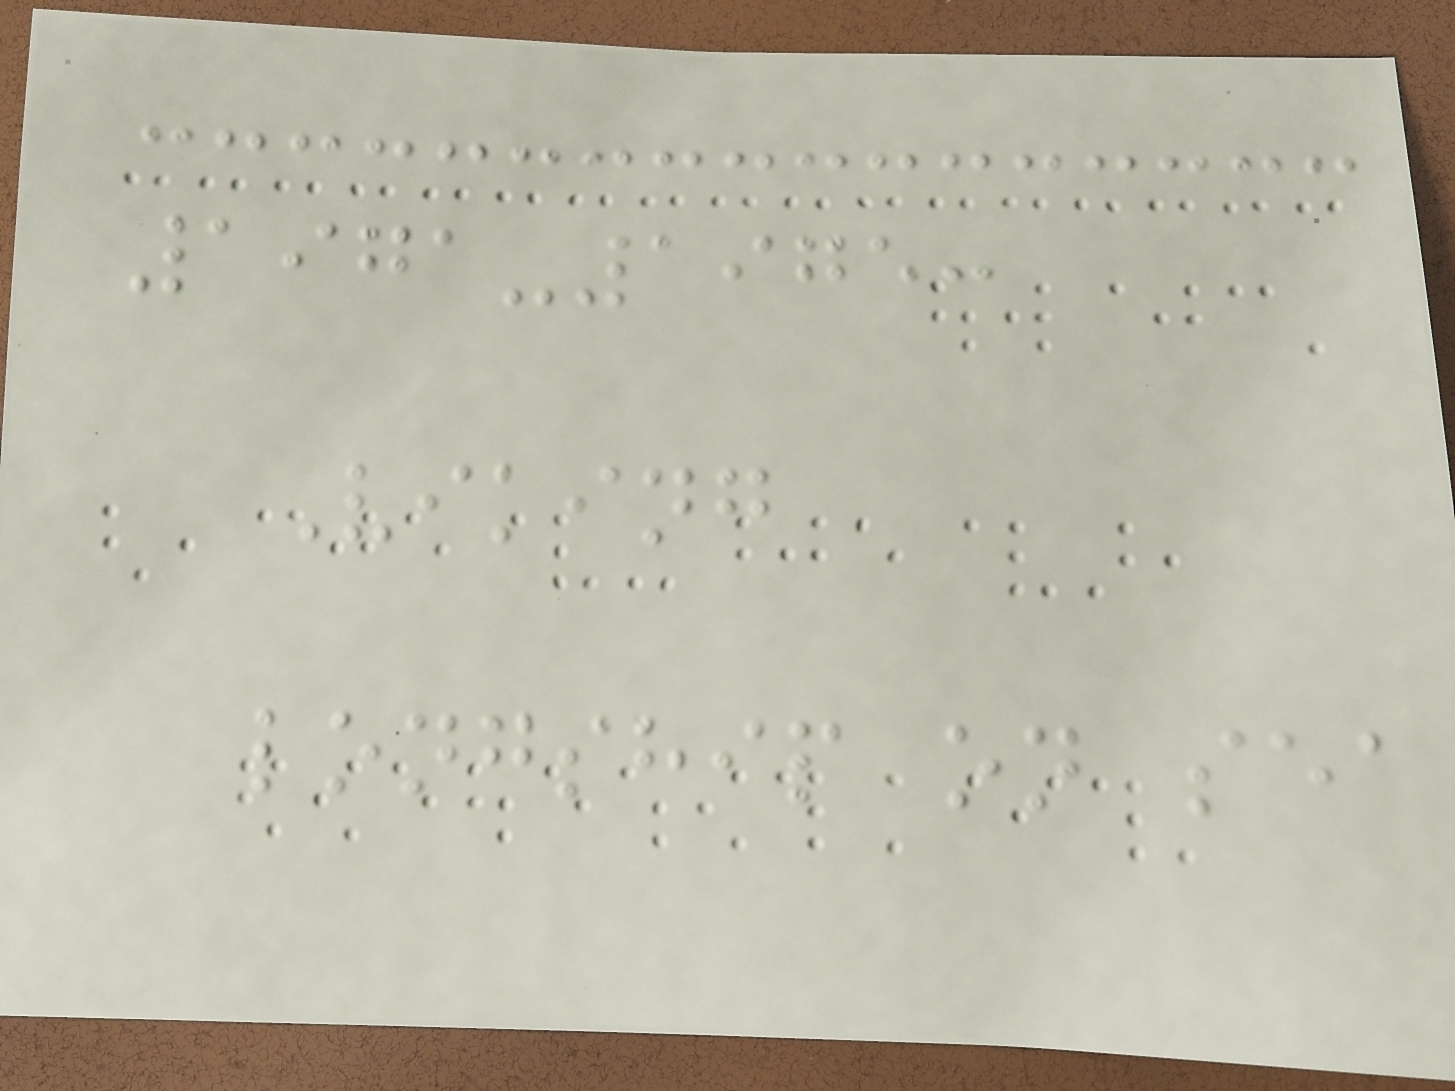1971-1975:
Viking
longship on sea
